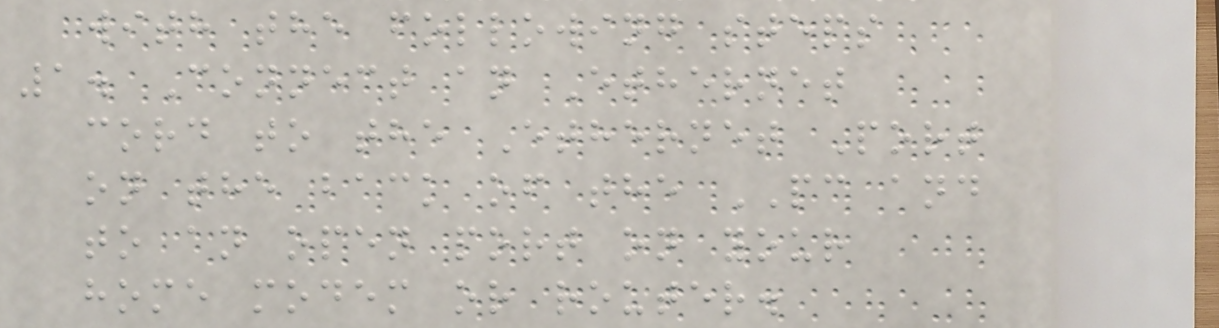with the following steps
1. Connect an Ethernet
cord to the Ethernet Port
on the back of the PC and
to an open port on your
home modem or router.
